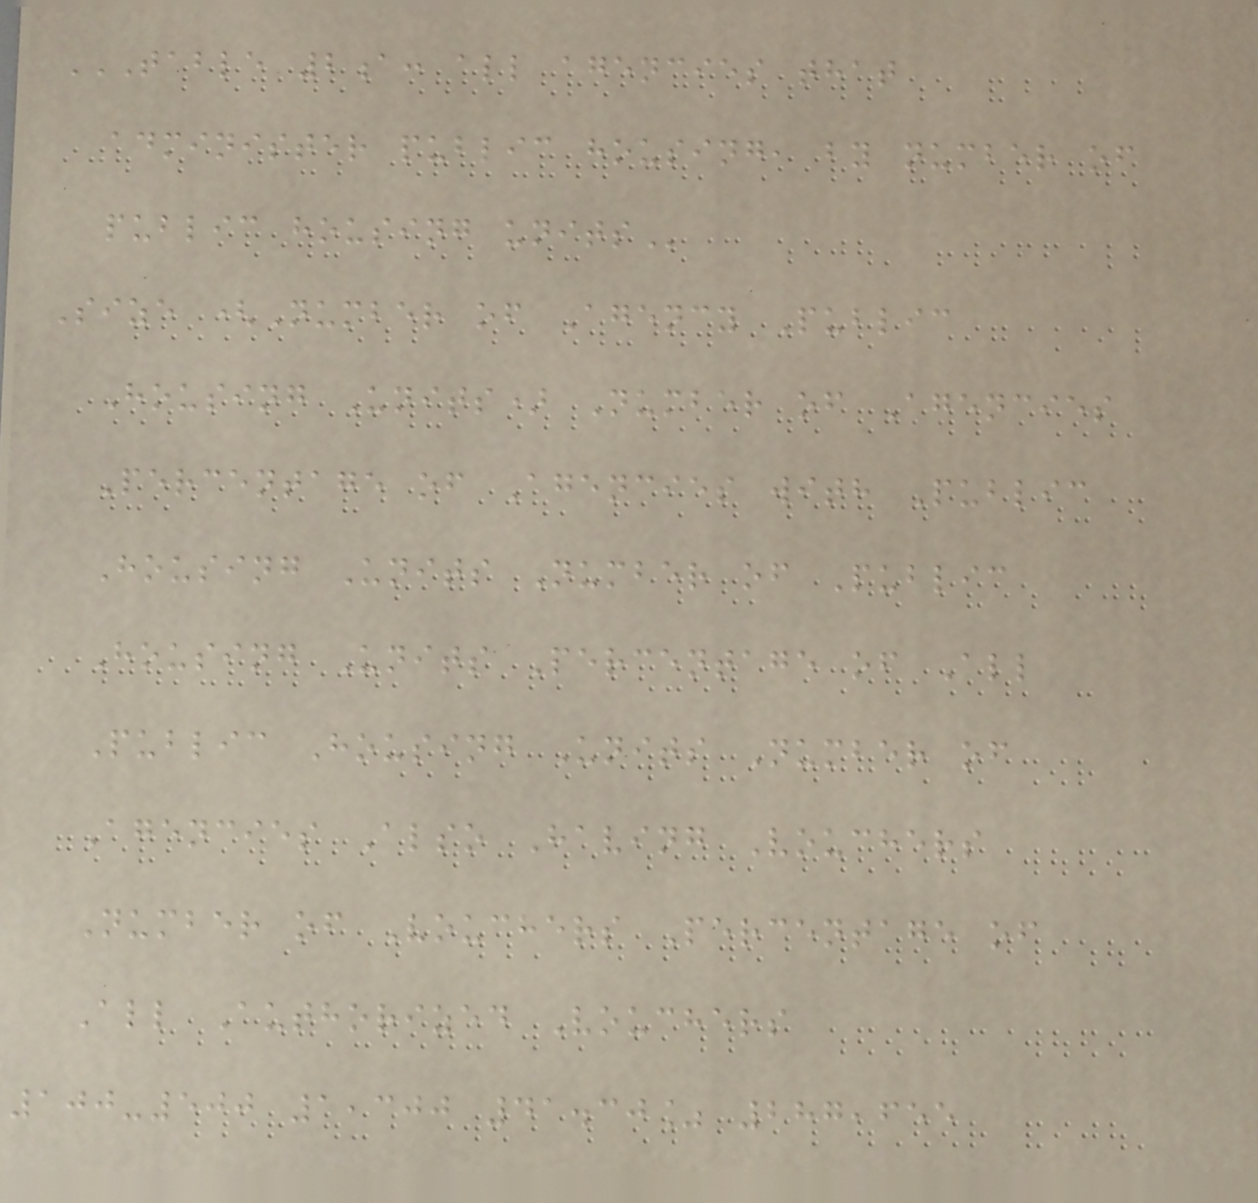TABLE 2A: ALL AGENCIES THAT
ADMINISTER PUBLIC HOUSING, BY NUMBER OF
PUBLIC HOUSING UNITS
Size (Number of Agency Public
Housing Units) Number of Agencies
Percentage of Agencies with Public
Housing Units Number of Public
Housing Units Percentage of All
Public Housing Units Number of
Agencies Also Having Vouchers
Number of Vouchers Percentage of
All Authorized Vouchers
100-500 1,300 41.30% 287,655
